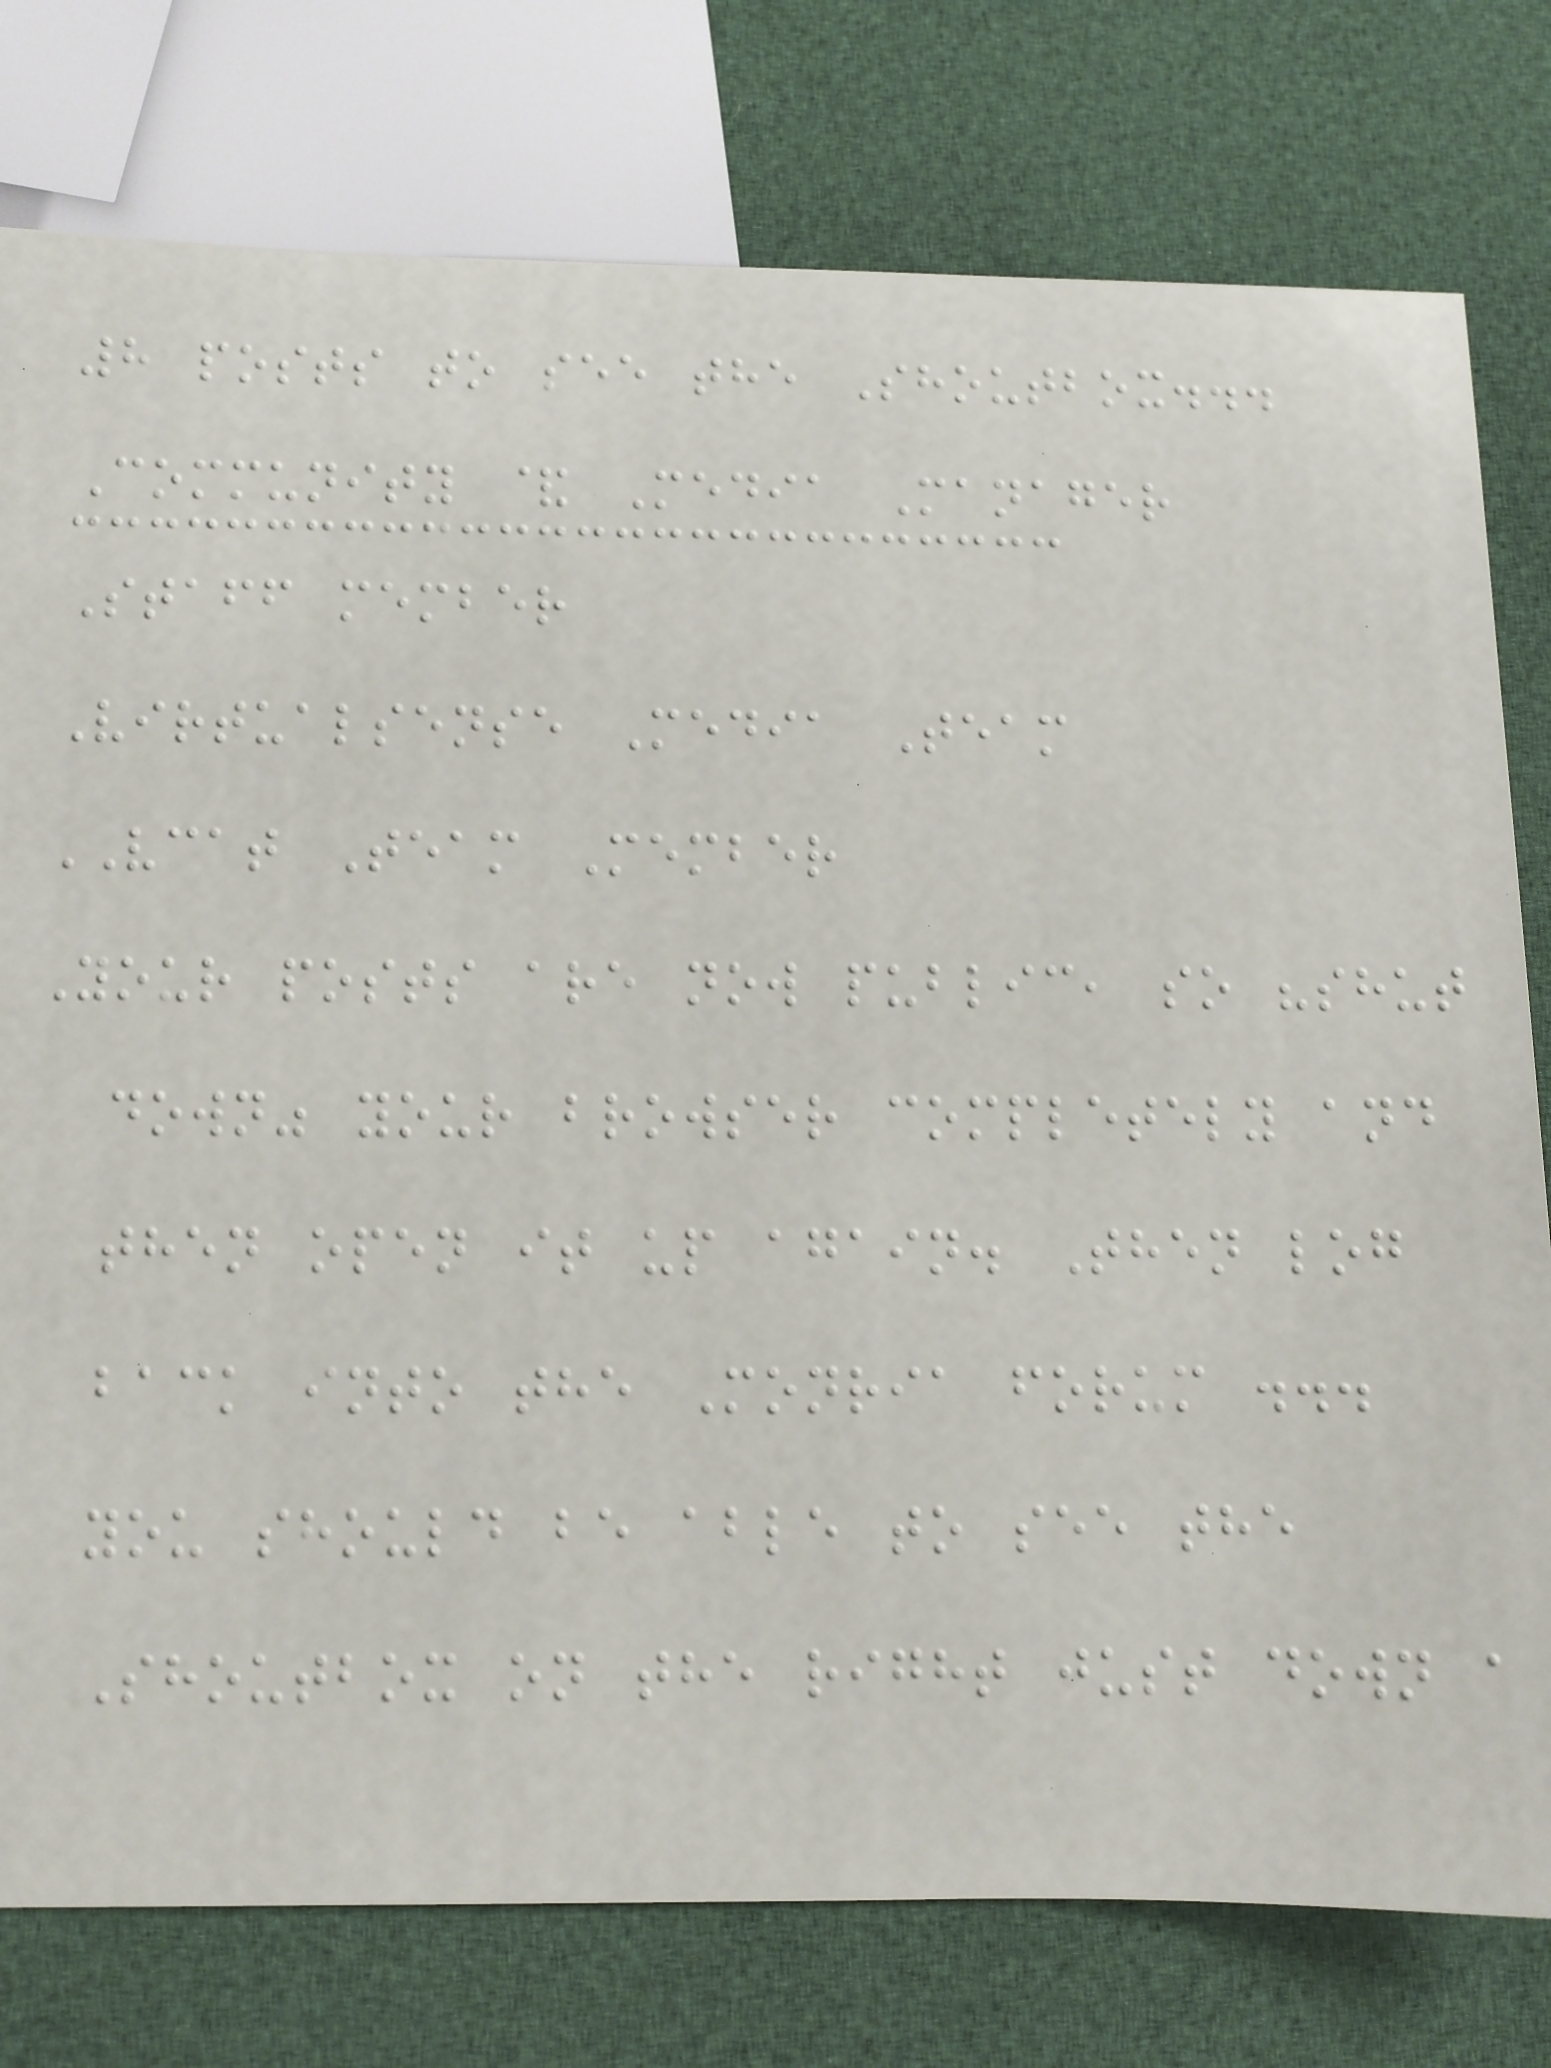8 posts to see the Shoutbox...
Community & Media Manager
Staff member
Virtualsense Media Team
VCAT Team Member
Your posts are now public, so "shut
down" your browser completely and
then open it up again. Then log
back into the Monria forum ...
you should be able to see the
Shoutbox on the right just down a
